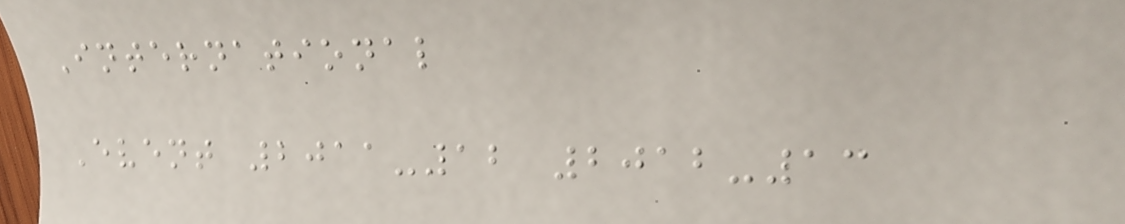International
Event 2011-12 2012-13
